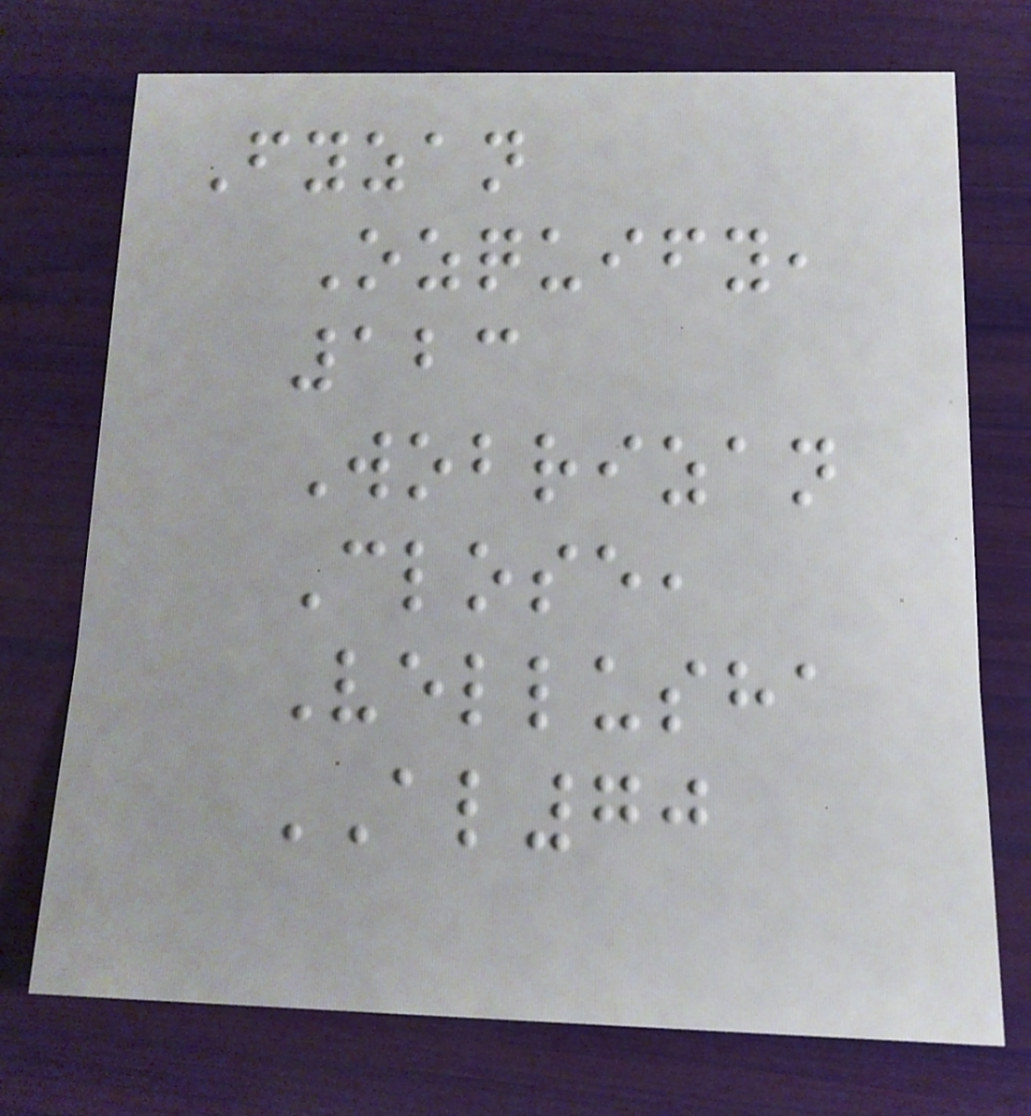Fyzan
Ozquify,
123
Wobrizan
Close,
Vellusha
AL70
